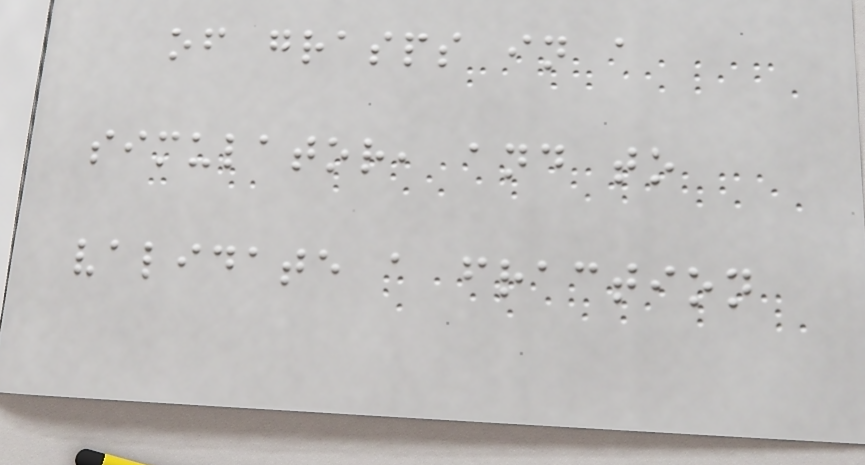of grasps in a
simulator, and to
validate a fraction
